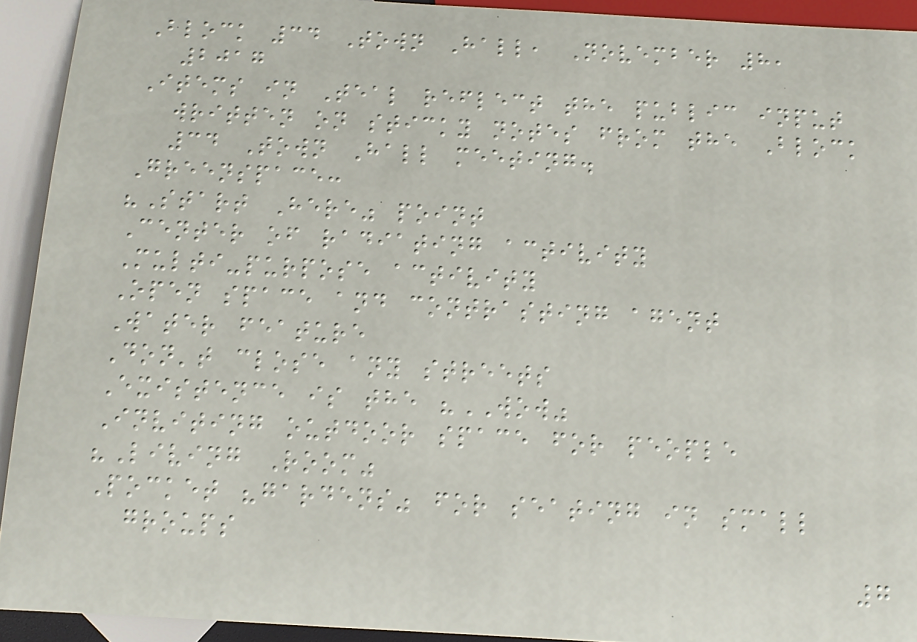Block 34 Town Hall, November 8,
2017
Items in Teal reflect the public input
written on sticky notes from the Block
34 Town Hall meeting.
Greenspace:
"Start Here" point
Center of radiating activity
Multi-purpose activity
Open space and contrasting agent
Water feature
Don't close any streets
Existence is the "WOW"
Inviting outdoor space for people
"Living Room"
Pocket "gardens" for seating in small
groups
7
